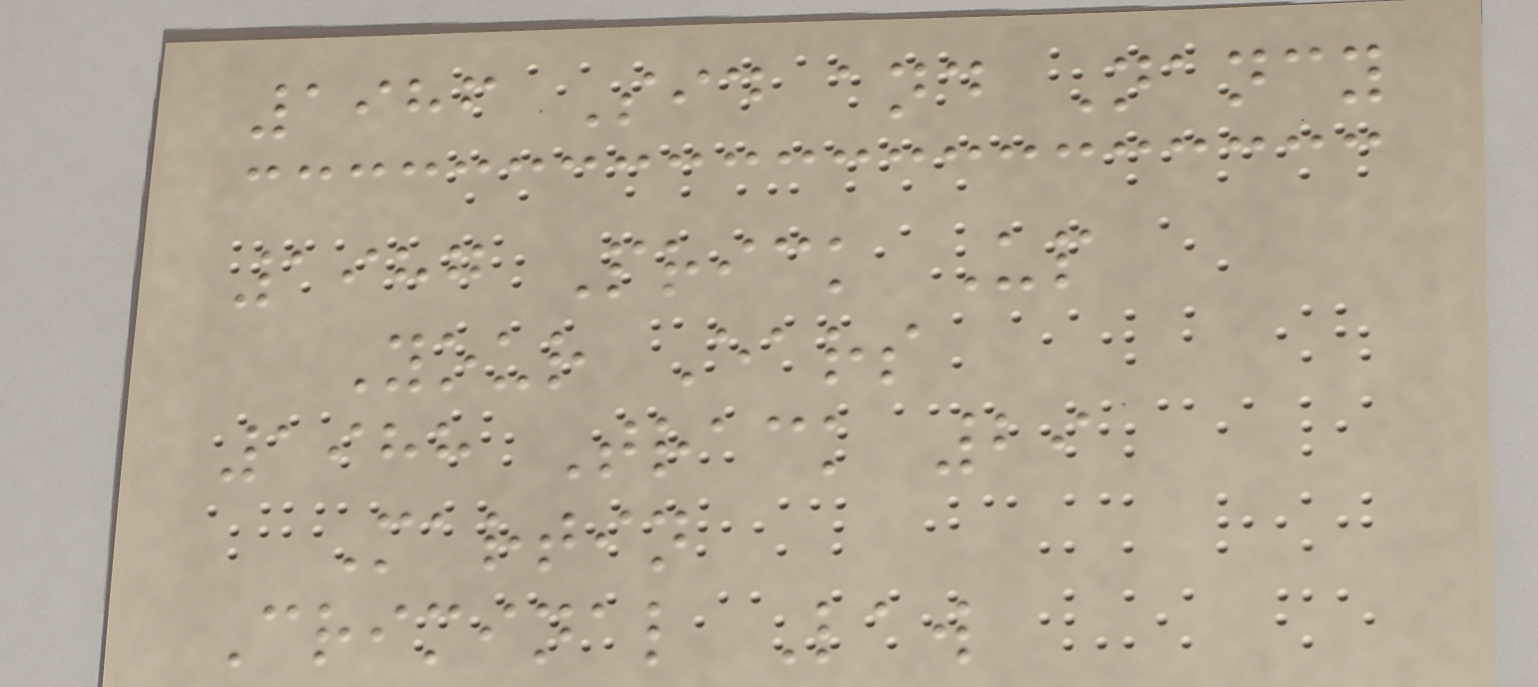1986 Sid and Nancy
1987 Prick Up
Your Ears
1988 Track 29
Martin
Criminal Law
